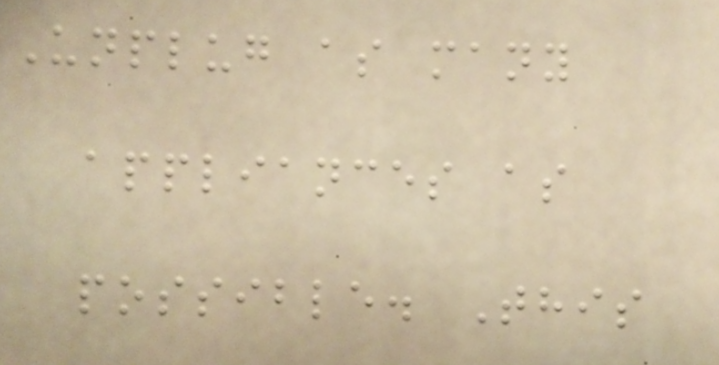Unplug as many
appliances as
possible. This
